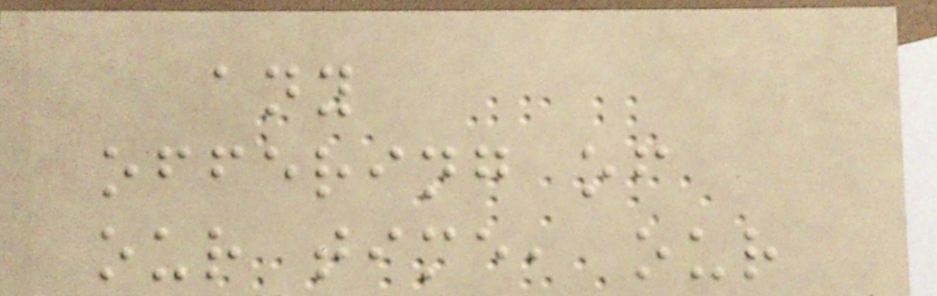any
offering of
our time, our
